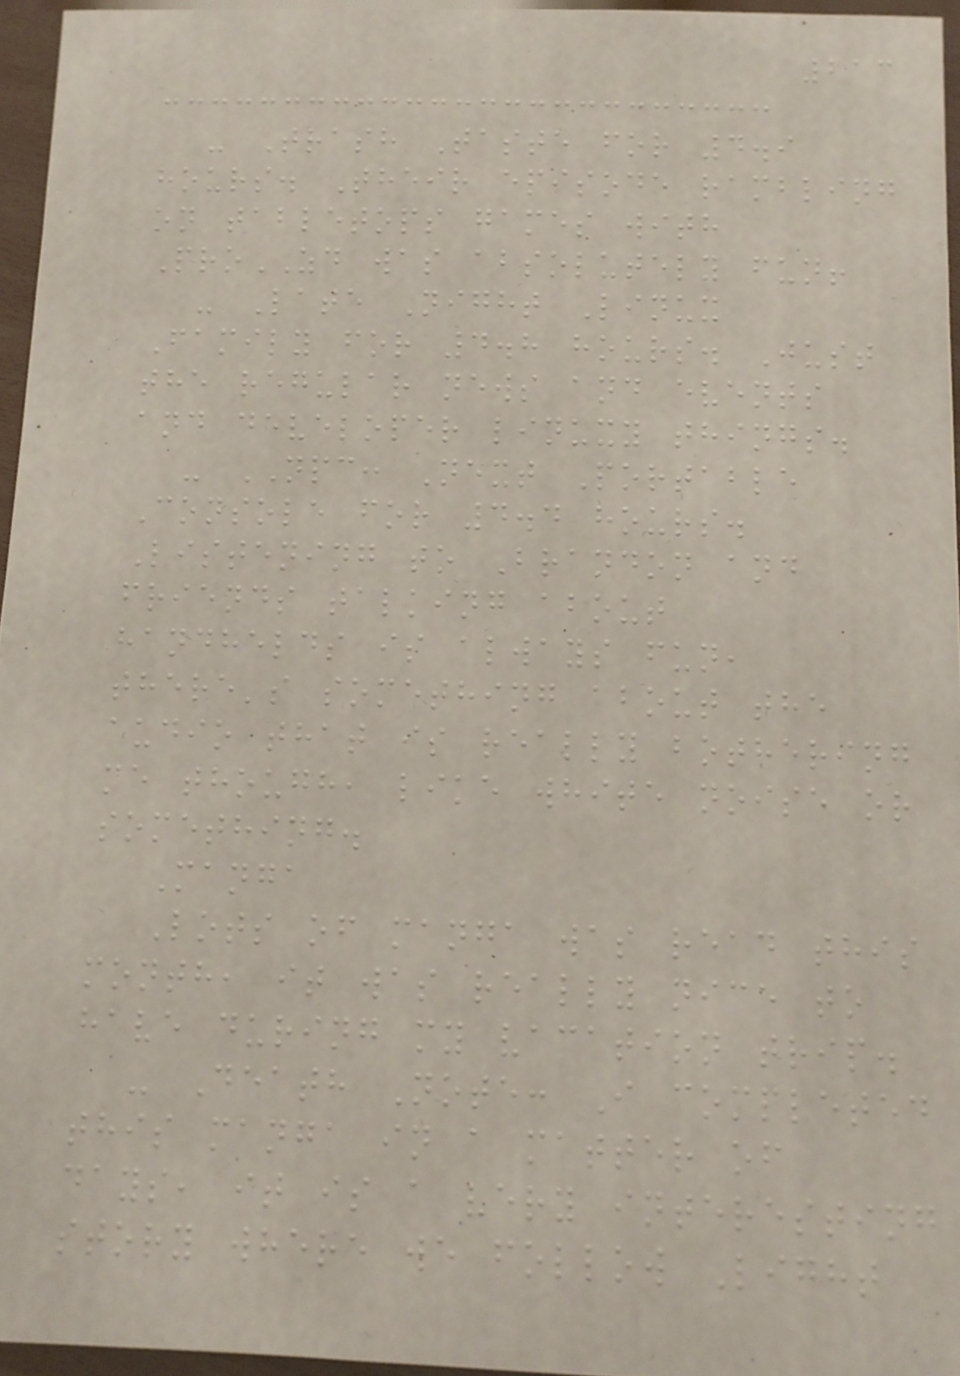213
- Trash Taste for 4.9
hours. Their episode rambling
on tabletops games with
ProZD was absolutely fun!
- Late Night Linux
Family for 4.8 hours. Just
the regular news and events
and developer linuxy things.
- NPC: Next Portable
Console for 4.4 hours.
Listening to Brandon and
friends talking about
handhelds is always fun,
there's something about the
audio that is really bothering
me though, like white noise or
something.
Manga
Lots of manga was read this
month, it was really nice to
have during my vacation trip.
- Death Note: I completed
this manga in a matter of
days, it is a very interesting
story where we follow Light
